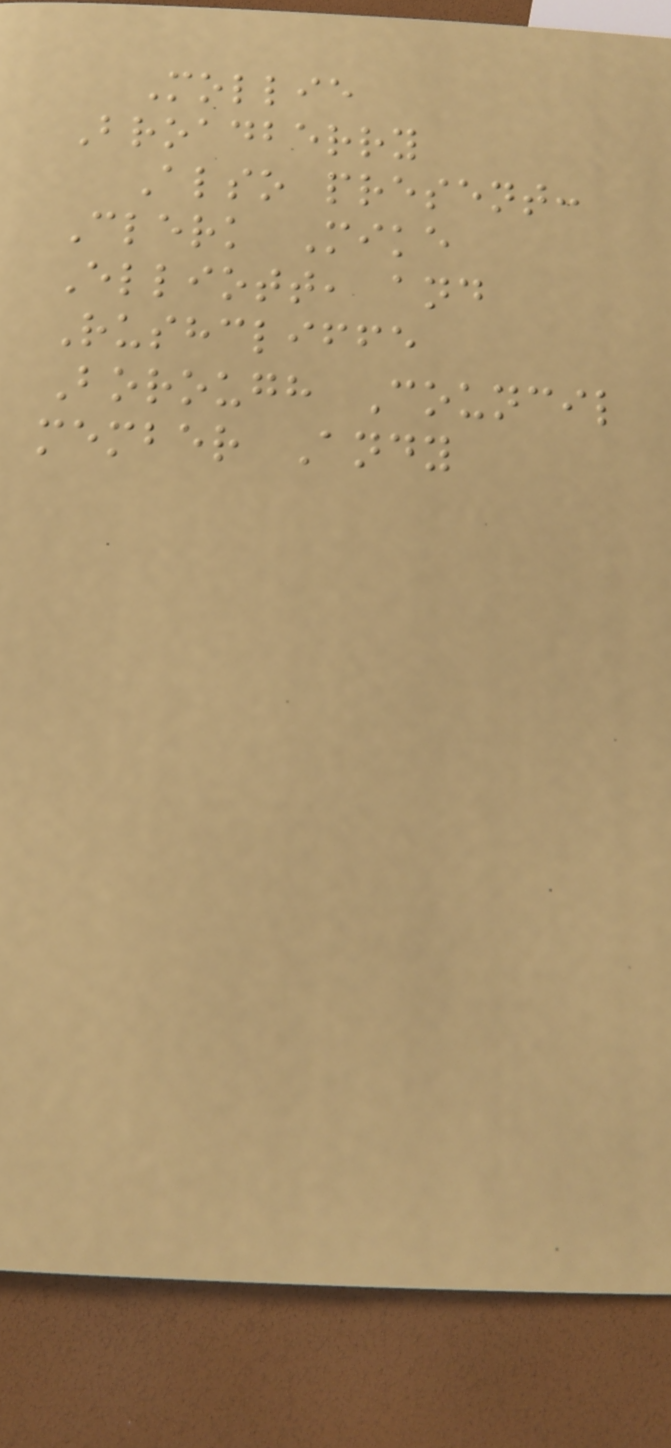Mollie
Broadberry
Also present:
Clerk Mike
Elliott, and
Rushcliffe
Borough Council
member Andy
